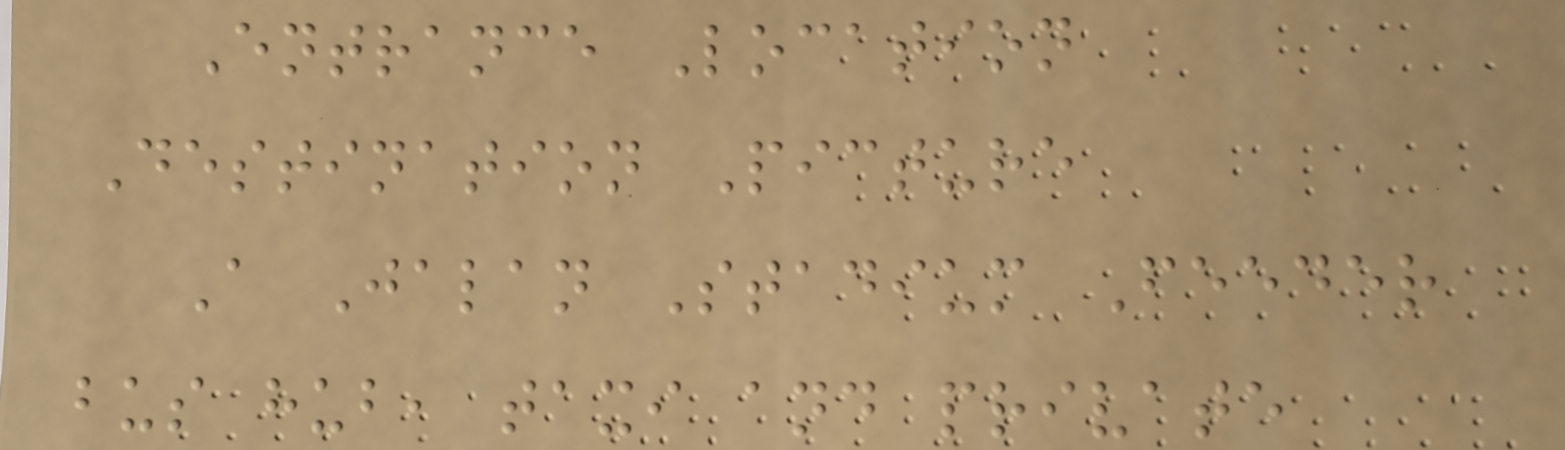Entrance Location
Destination Picture
A Jalan Stadium Feeder
bus hub, taxi and private
